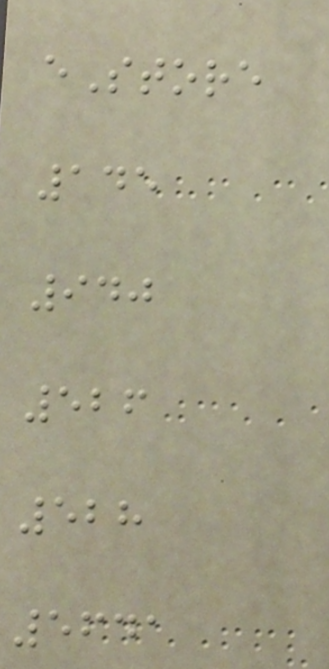eStore
145
940
526
528
5641
